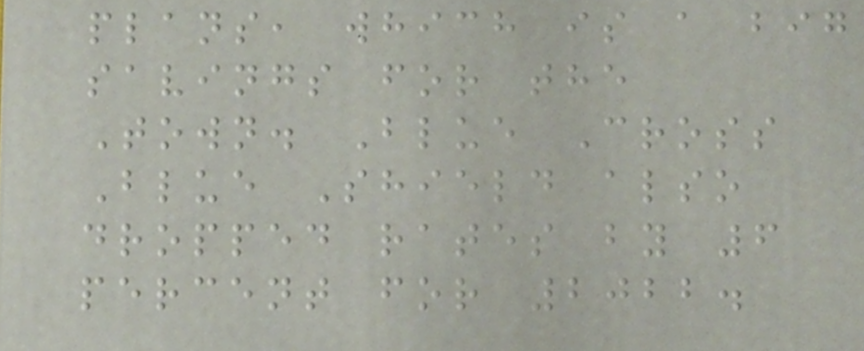plans, which is a big
savings for the
Town. Blue Cross
Blue Shield also
dropped rates by 6
percent for 2022.
